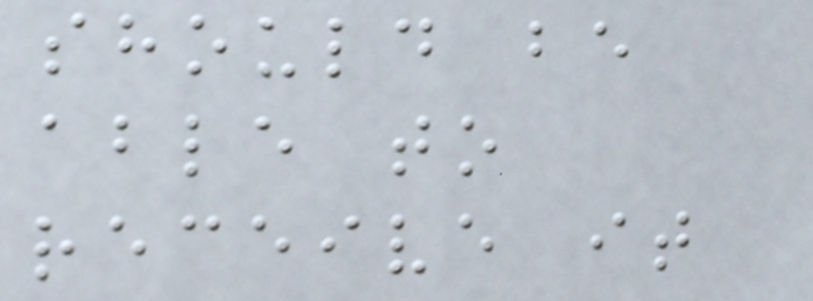should be
able to
receive it
